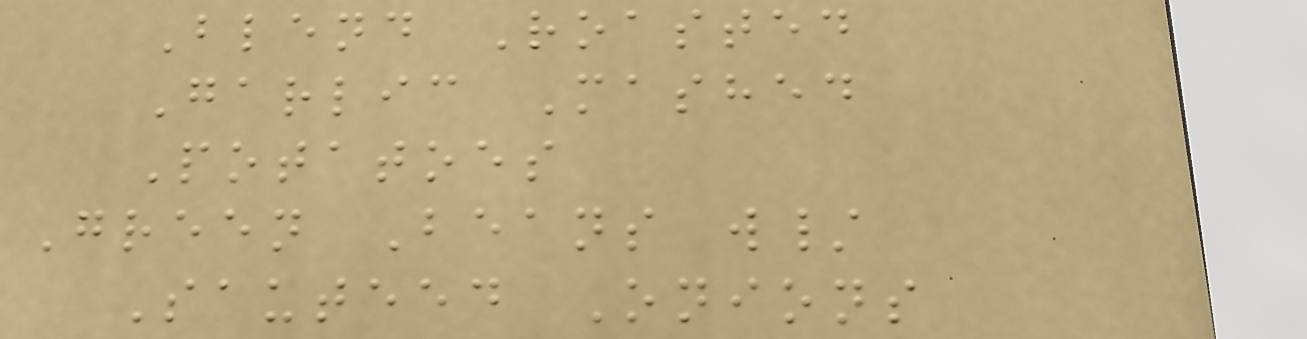Blend Roasted
Garlic Mashed
Potatoes
Green Beans w/
Sauteed Onions
